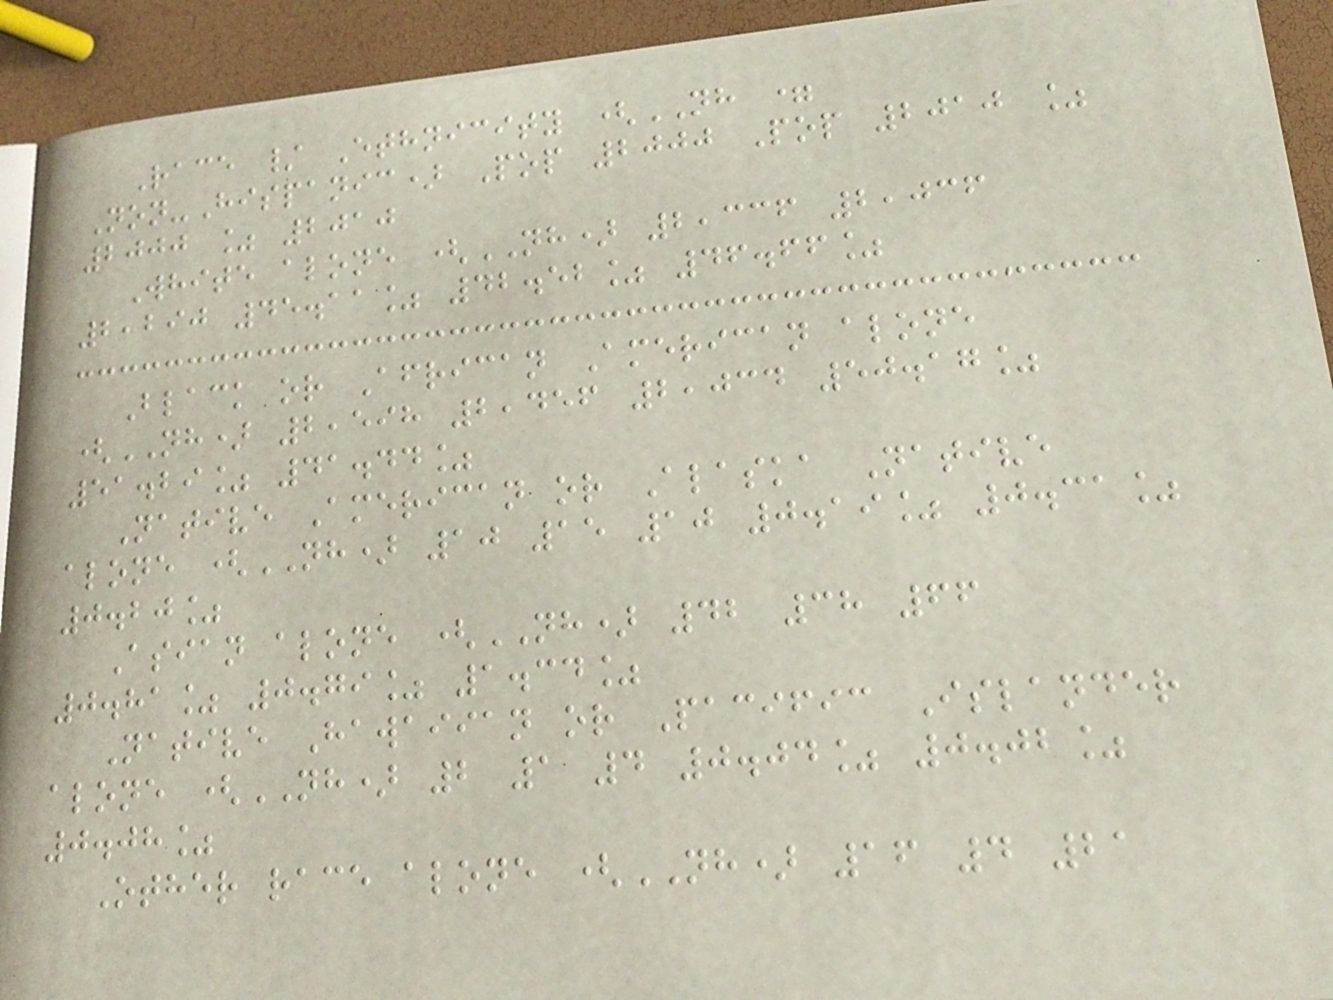Race / Ethnicity (NH =
Non-Hispanic) Pop 2000 Pop 2010 %
2000 % 2010
White alone (NH) 2,336 2,036
2,290 45.11% 42.52% 46.66%
Black or African American alone
(NH) 2,598 2,456 2,034 50.17%
51.29% 41.44%
Native American or Alaska Native
alone (NH) 10 15 10 0.19% 0.31%
0.20%
Asian alone (NH) 42 38 66
0.81% 0.79% 1.34%
Native Hawaiian or Pacific Islander
alone (NH) 2 1 4 0.04% 0.02%
0.08%
Other race alone (NH) 16 4 21
